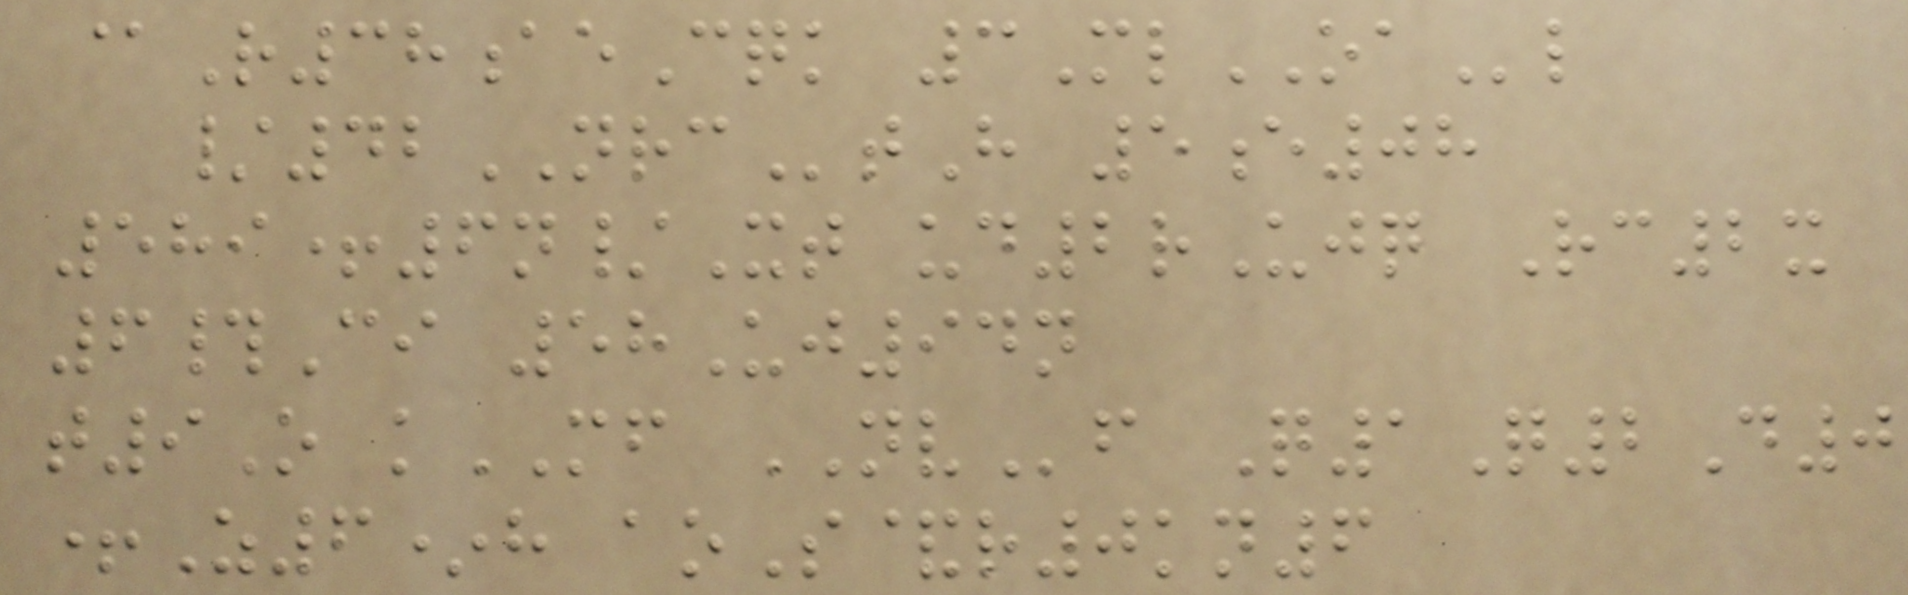@R38aeCqk 3MlOAl
/42NRCtH 5e08
589+6n/Xt ud2rUjq Rc2x
6#Ci 58Uj94n
t9O kMF NVf Q1Q2D0
+Z6*h aoS&r0kn6
